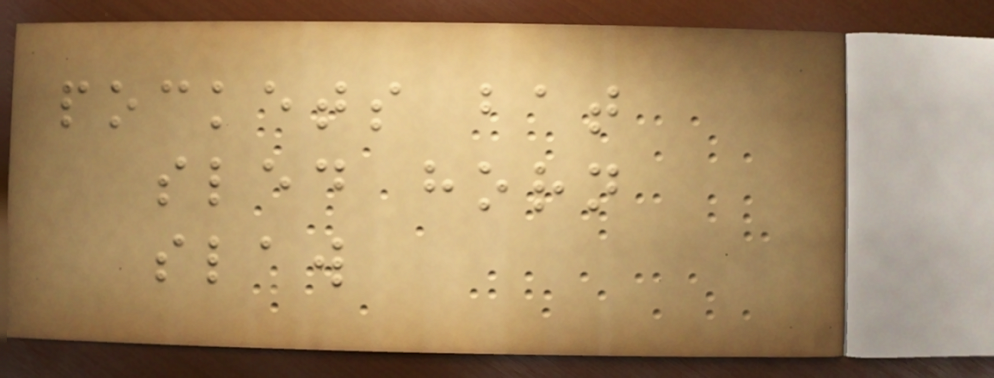pockets bat
sled horn
slaw
